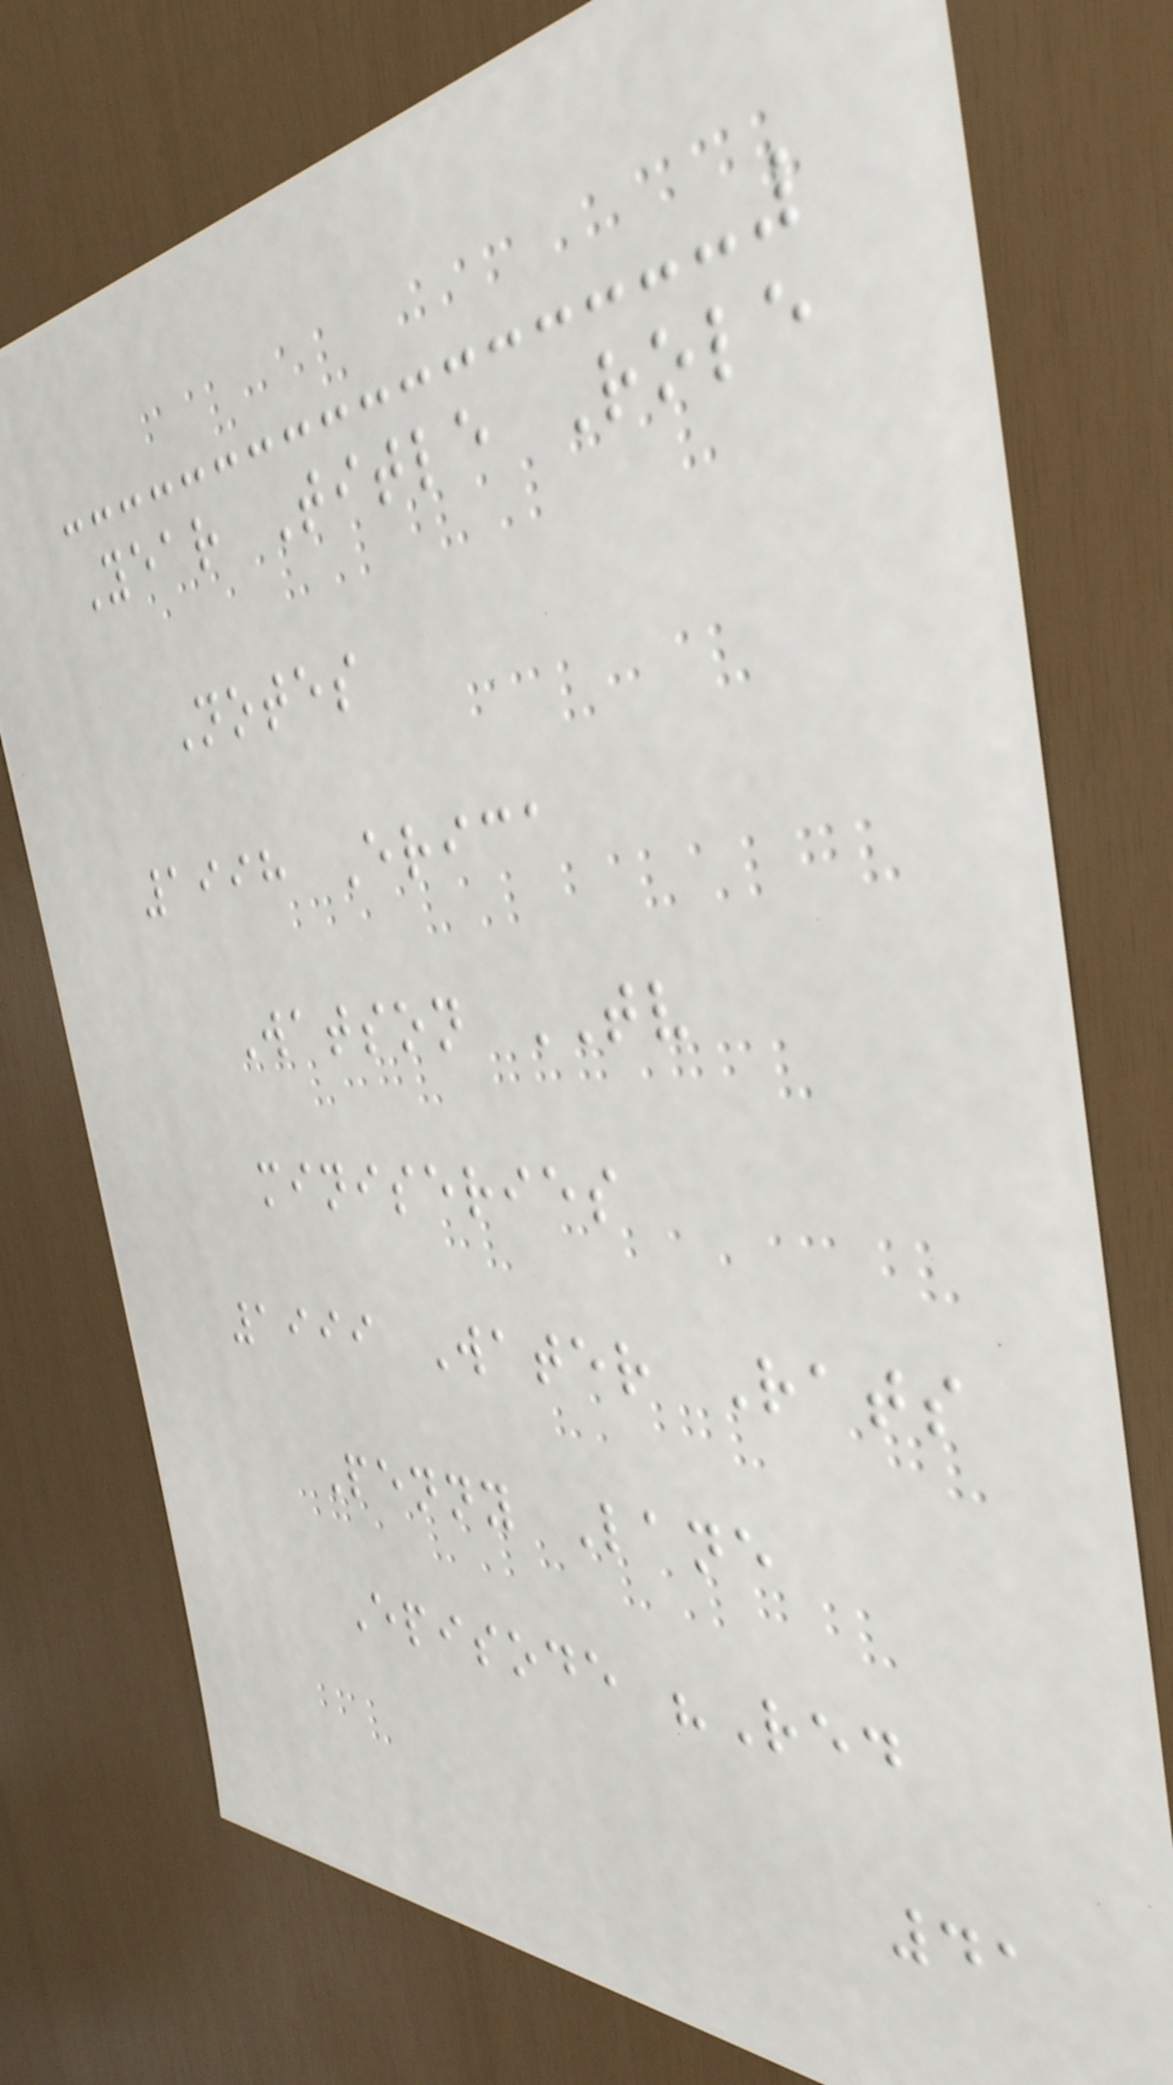Year Title Role
Notes
1998 Erica
Watson TV
miniseries
1999 Water Rats
Penny Lane
Episode "Red
41
